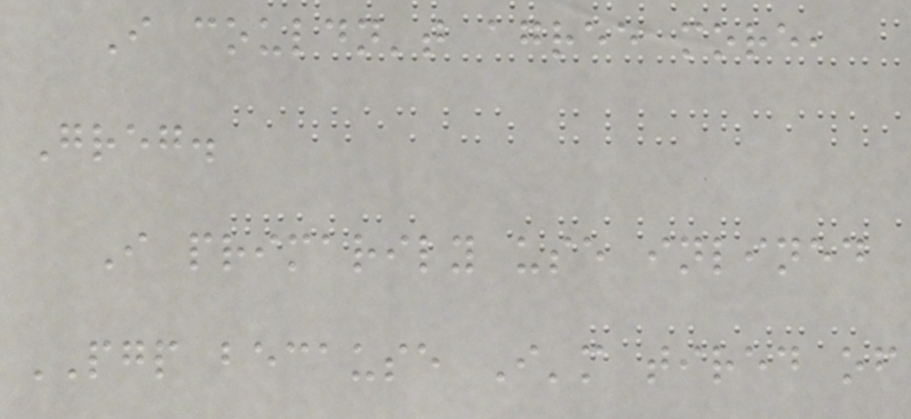I couldn't agree more,
Greg.
I primarily use inlined
PGP because I'm tired of
